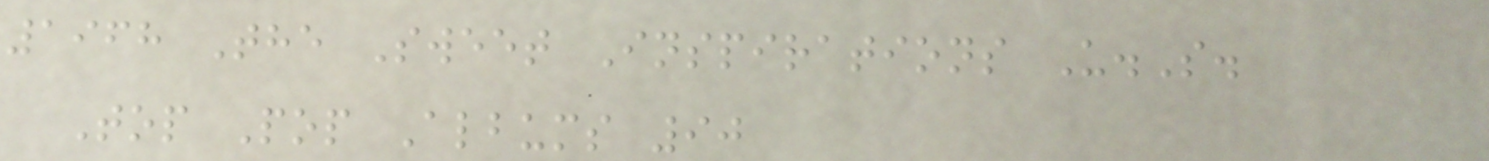1968 The Sweet Inspirations U.S.
Top Pop Albums 90
